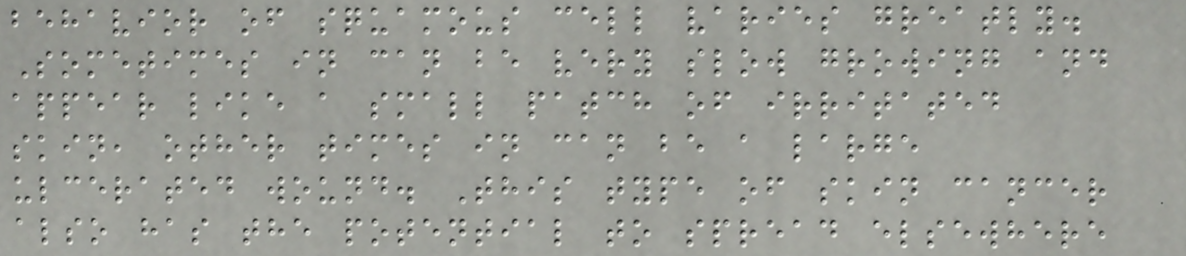behavior of squamous cell varies greatly.
Sometimes in can be very slow growing and
appear like a small patch of irritated
skin, other times in can be a large
ulcerated wound. This type of skin cancer
also has the potential to spread elsewhere
